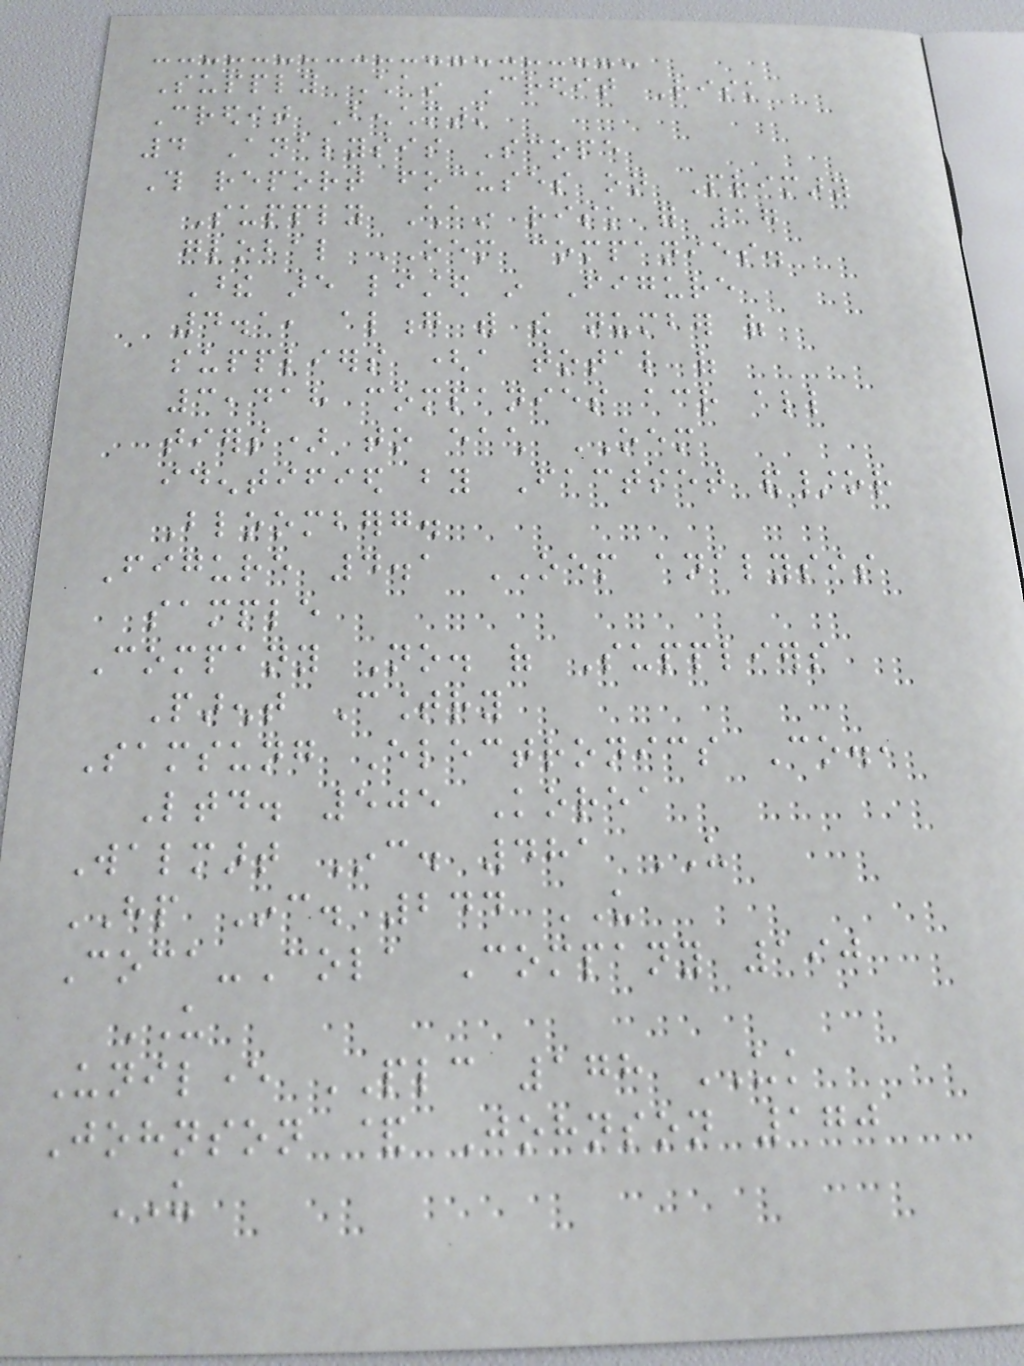Supply Chain Credit Risk
Credit Benchmark
4 Analysis Scope
This report focuses on Primary
Supply Chain risk for 17
global OEM companies.
These are listed in Figure
4.1, along with the number of
suppliers (a total of
3,418 companies across all
tiers) to each OEM
identified by Factset and/or
Bloomberg.
Figure 4.1 OEM analysis
sample
Company No. of Suppliers
Parent Country
Samsung Electronics Co.,
Ltd. 505 Korea
Walmart Inc. 481 US
HP Inc. 244 US
Coca-Cola Company 190
US
Unilever PLC 178 UK
Johnson & Johnson 170
US
